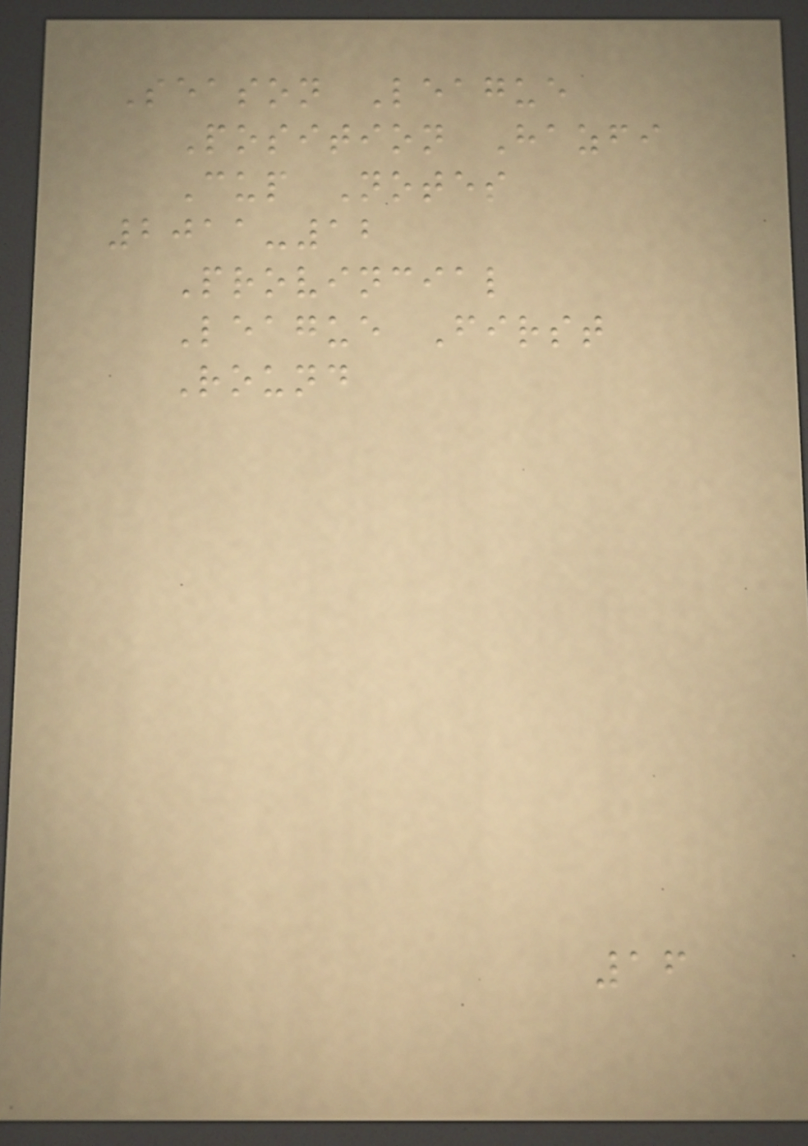Season League
Position Hazfi
Cup Notes
2011-12
Provincial
League First
Round
16
